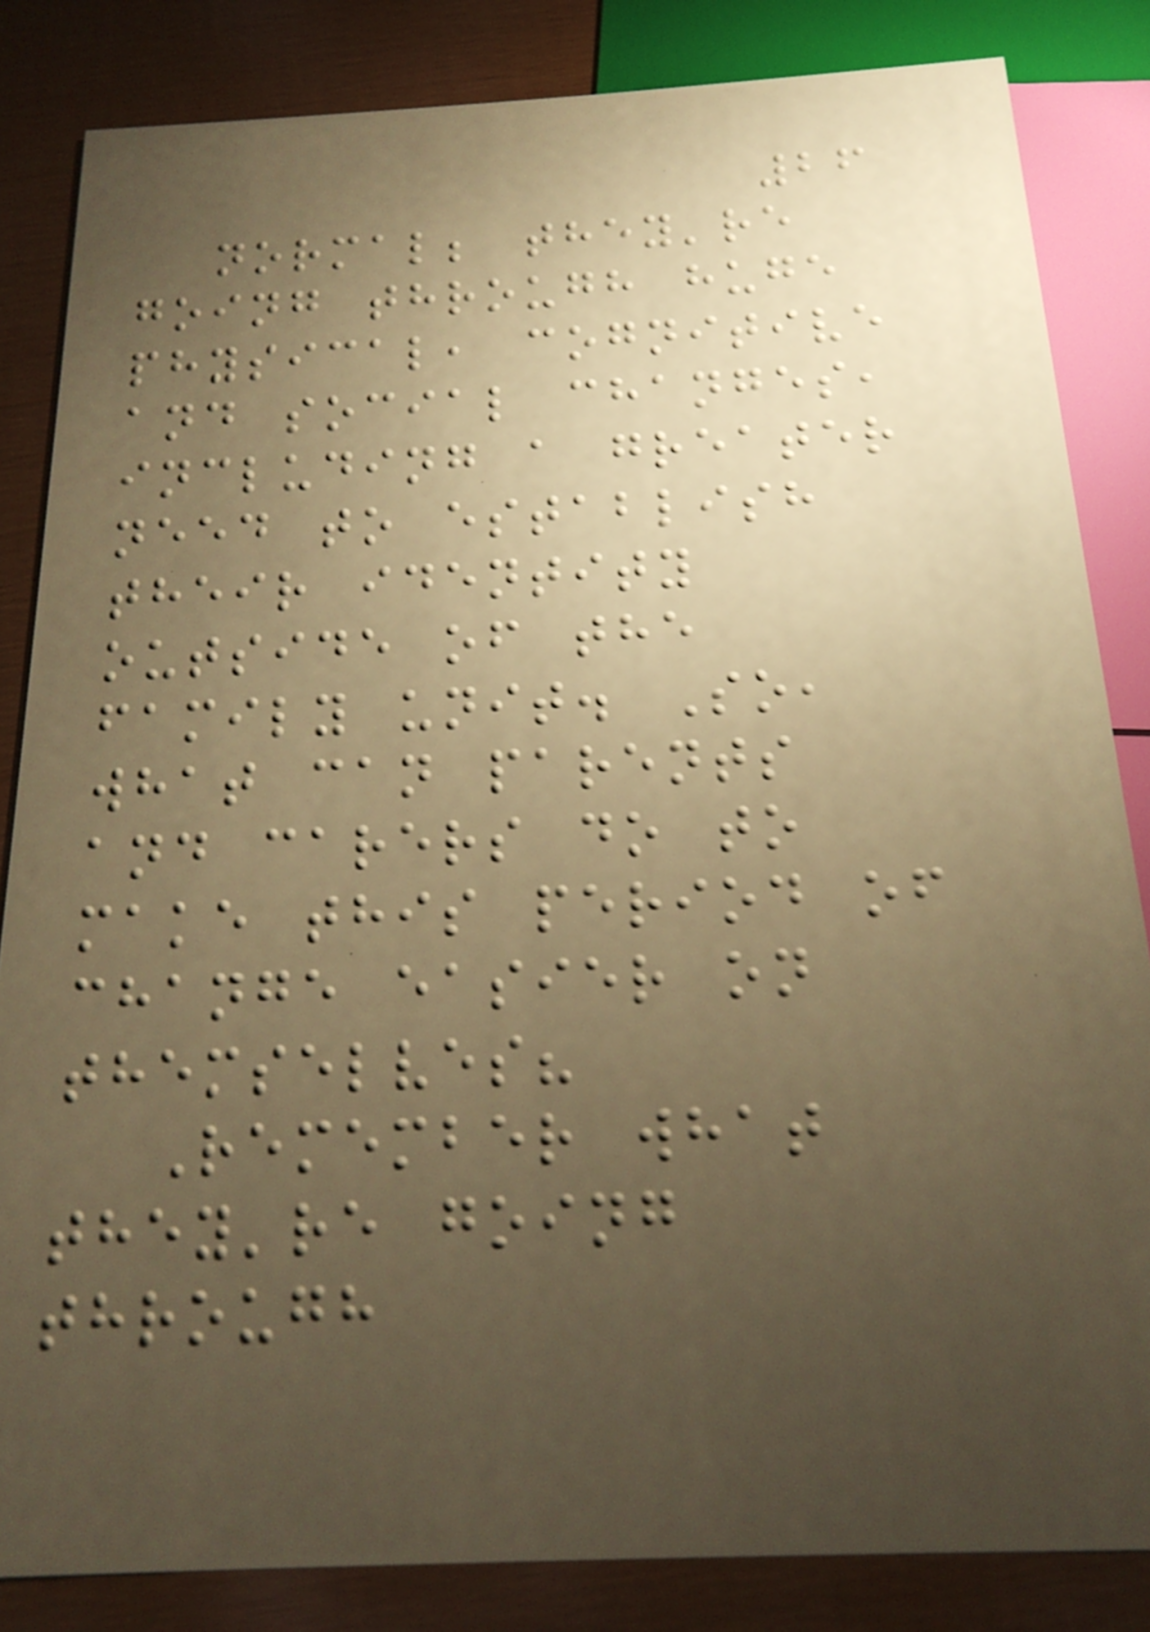26
normal; they're
going through huge
physical, cognitive
and social changes,
including a greater
need to establish
their identity
outside of the
family unit. So,
what can parents
and carers do to
make this period of
change easier on
themselves?
Remember what
they're going
through
